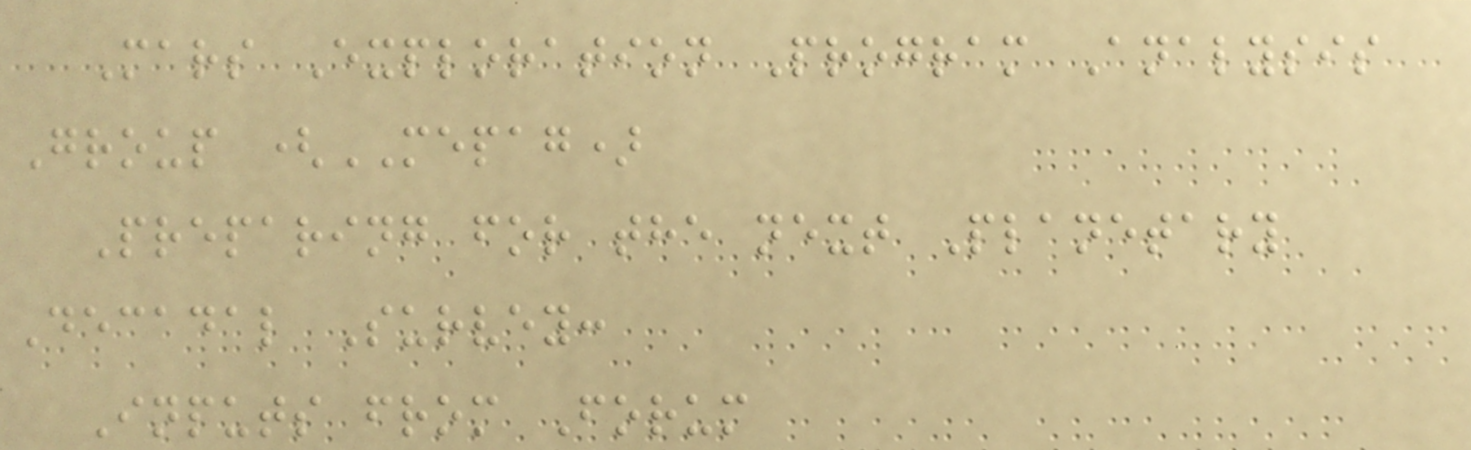Mars Exploration Program Analysis
Group (MEPAG)
Preparing for the next Planetary
Decadal Survey:
Inputs from Forum
